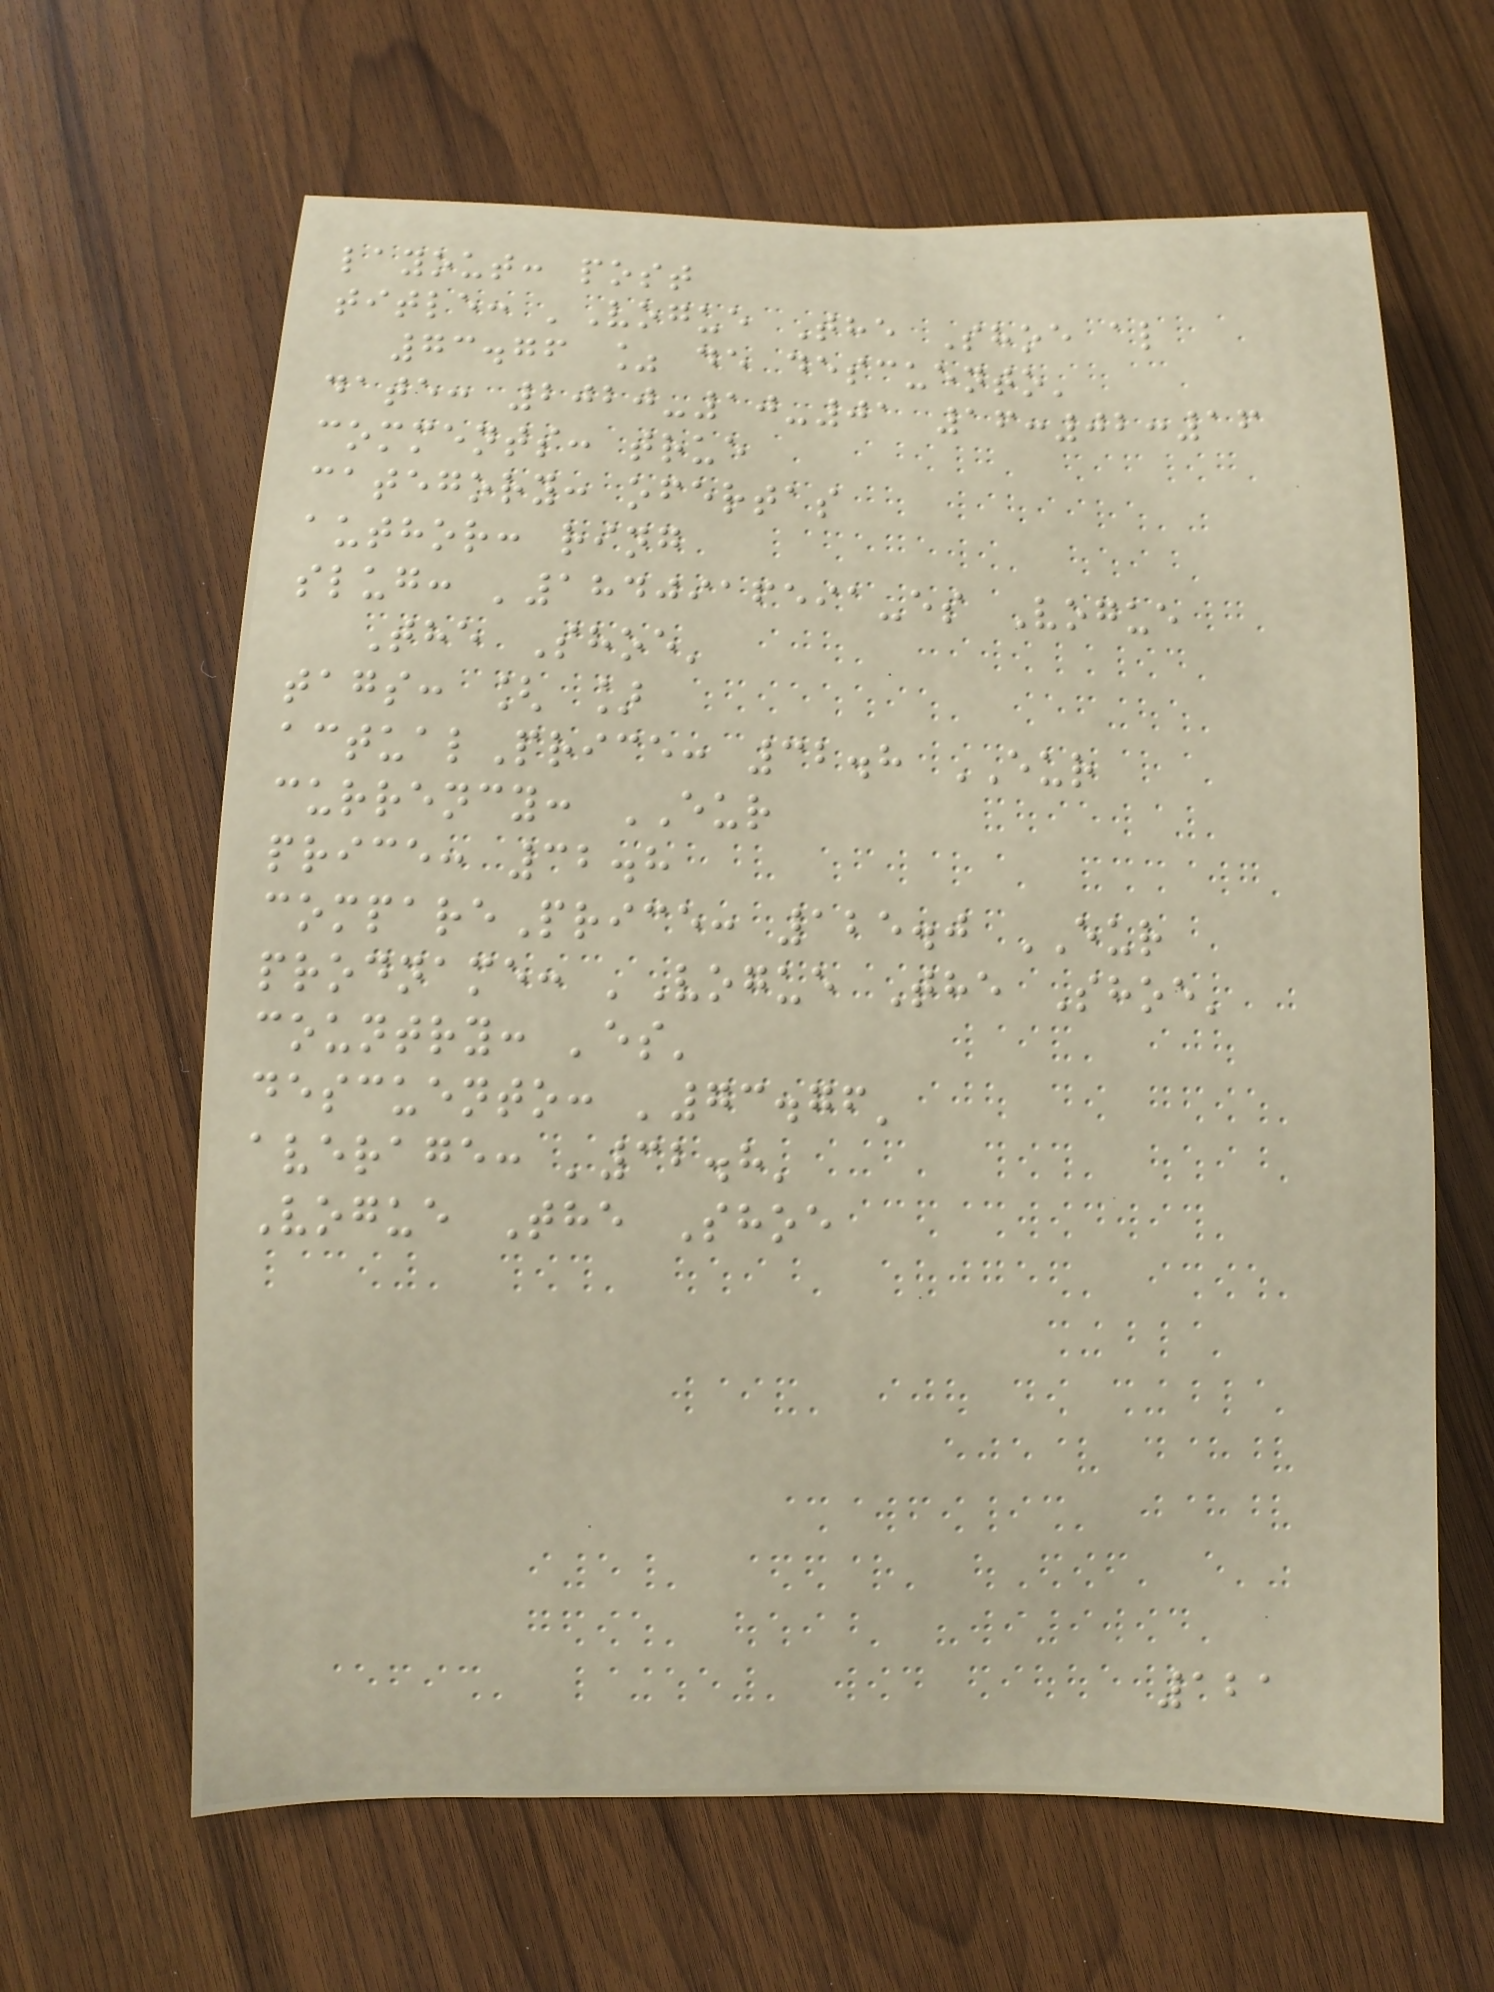layout: post
title: 'Vogue The Shoe al
73.76 % de descuento'
date: 2020-10-01 16:02:16
comments: true
category: ofertas
author: ring
slug: '1840916591-es Vogue
The Shoe'
tags: [ ]
actualPrice: 32.8 EUR
currency: EUR
price: 32.8
comparePrice: 125.0 EUR
prodname: 'Vogue The Shoe'
country: 'es'
descuento: '73.76'
average: '32.8'
Vogue The Shoe
121
